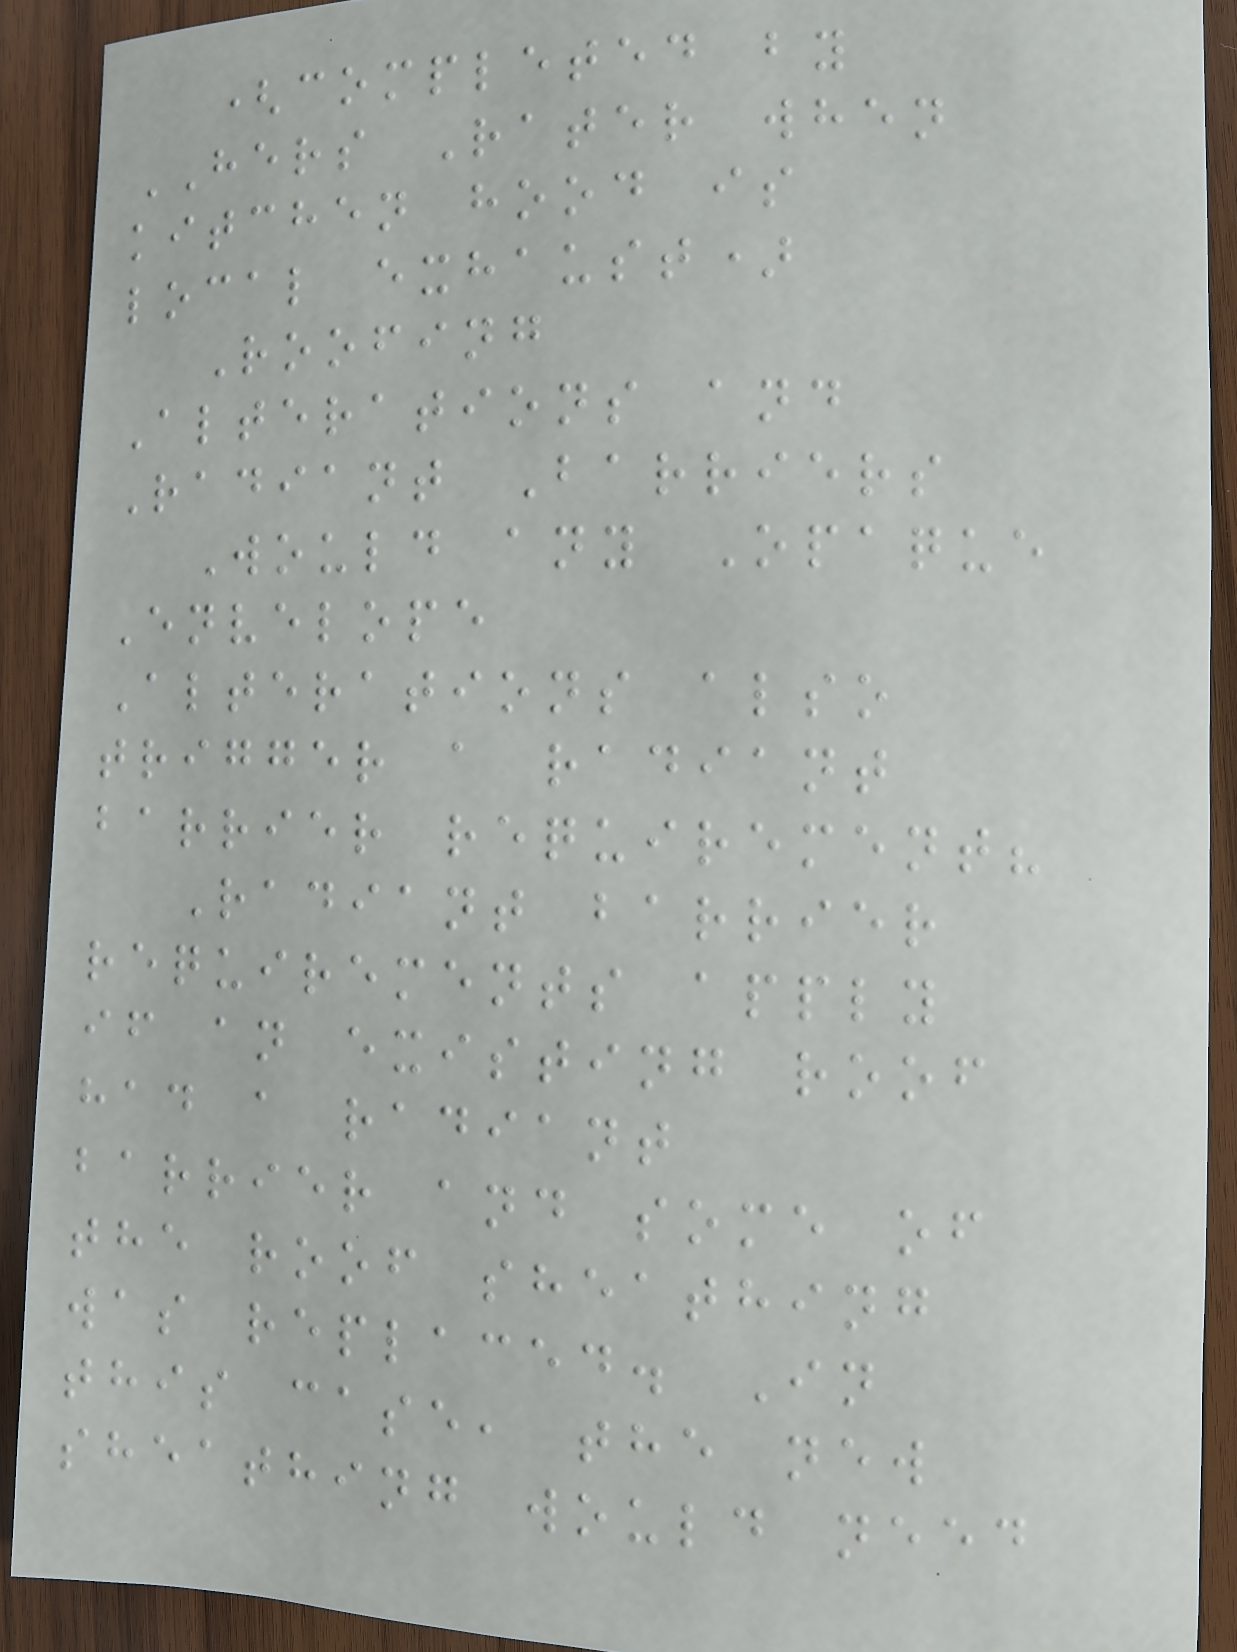(completed by
HERS Rater when
kitchen hood is
local exhaust)
Roofing
Alterations and
Radiant Barriers
Would any Opaque
Envelope
Alterations also
trigger a radiant
barrier requirement?
Radiant barrier
requirements apply
if an existing roof
had a radiant
barrier and some of
the roof sheathing
was replaced. In
this case, the new
sheathing would need
